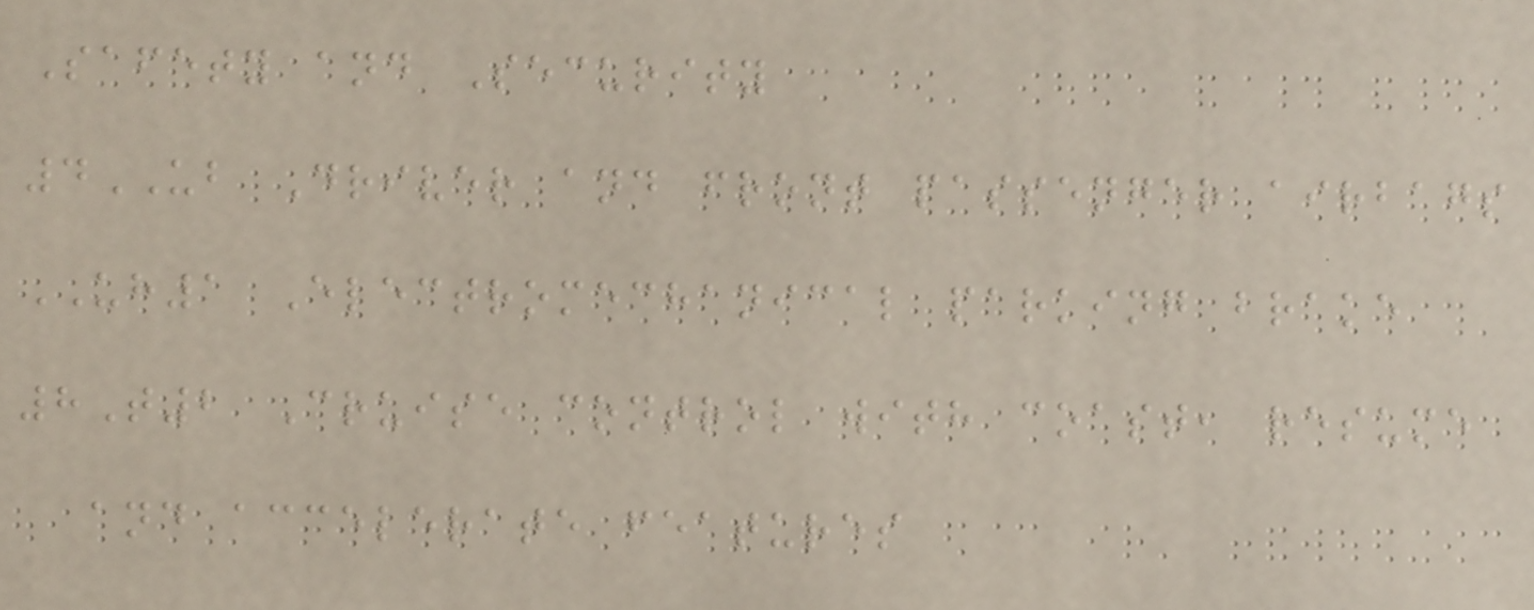Safety and Security
4UB Driver and front passenger airbags
UH1 Electromechanical parking brake
8T2 Cruise control with coast, resume
and accelerate features
